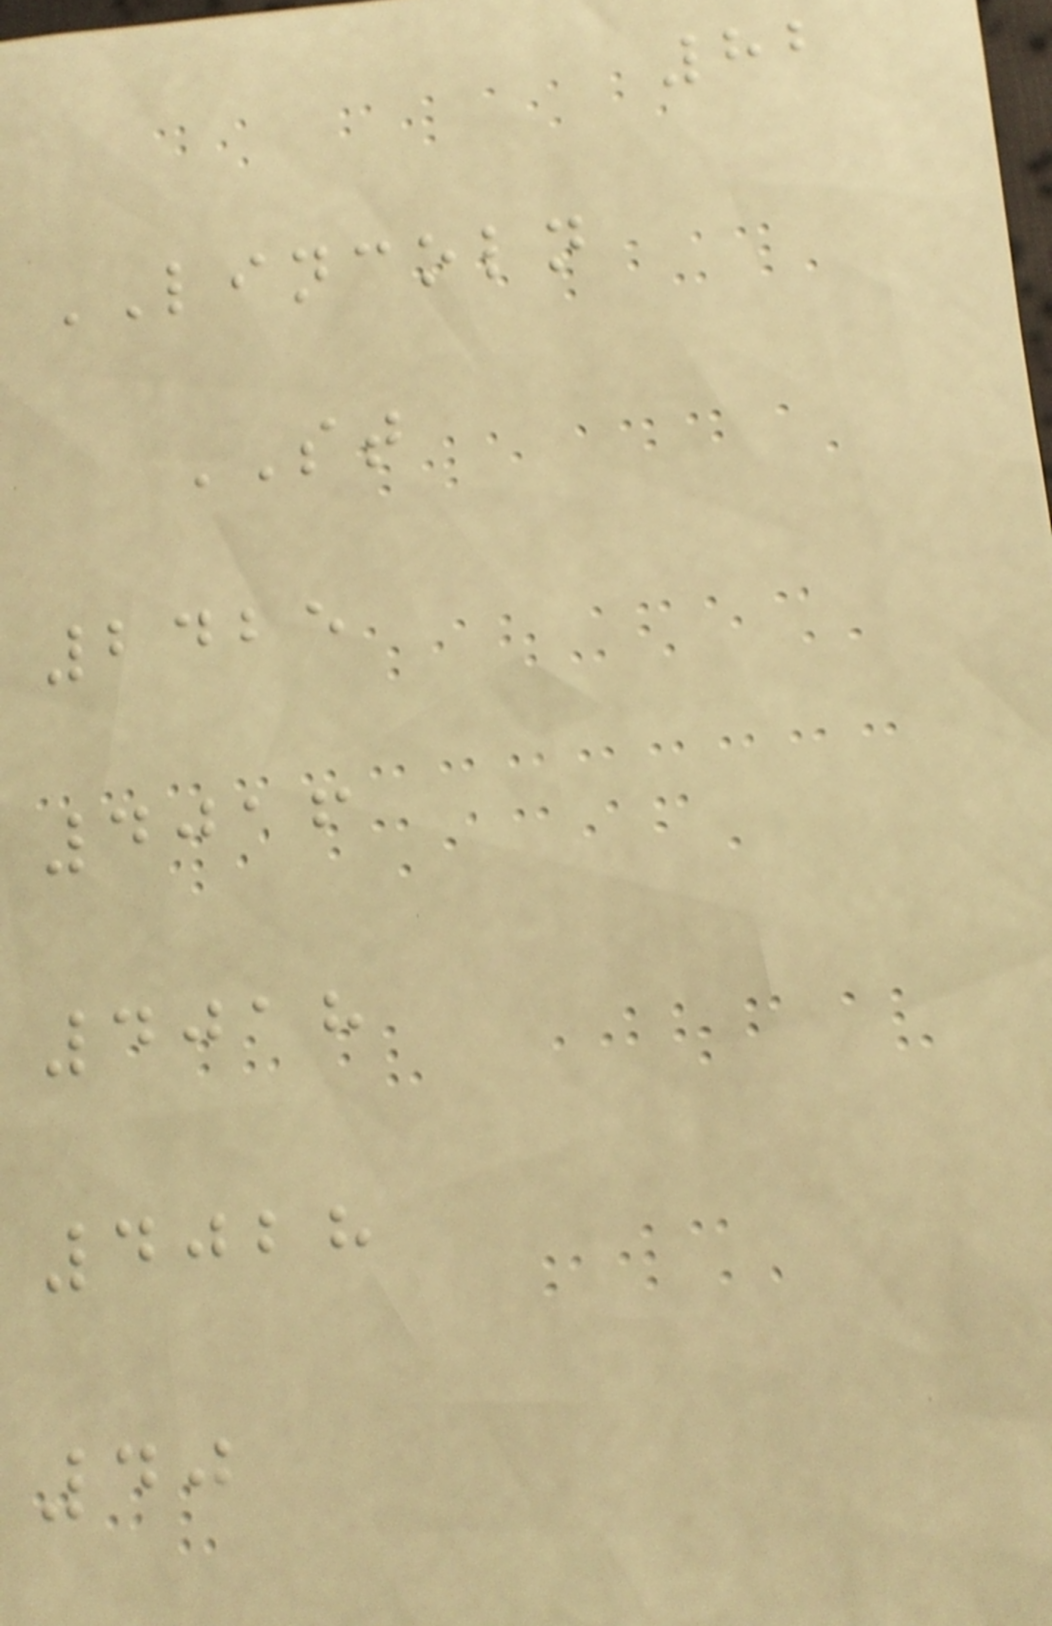82
LINCOLN
ST
2425
4016
4018
4028
40
